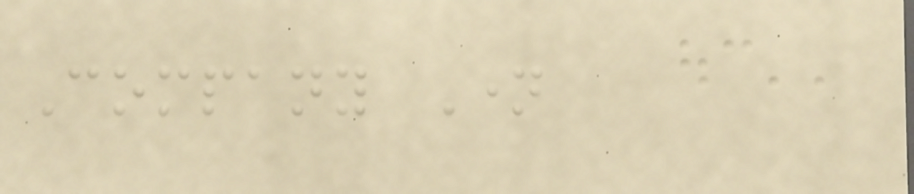Company Name
